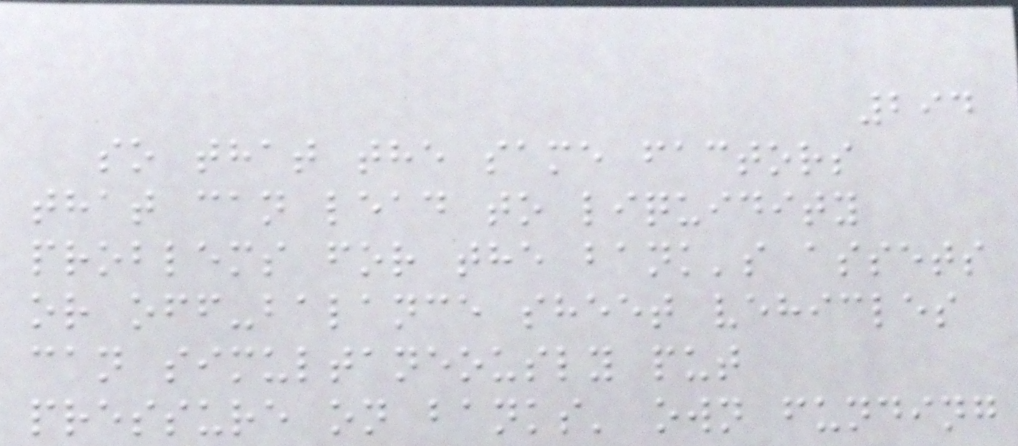294
so that the same factors
that can lead to liquidity
problems for the bank's assets
or off-balance sheet vehicles
can simultaneously put
pressure on banks' own funding
